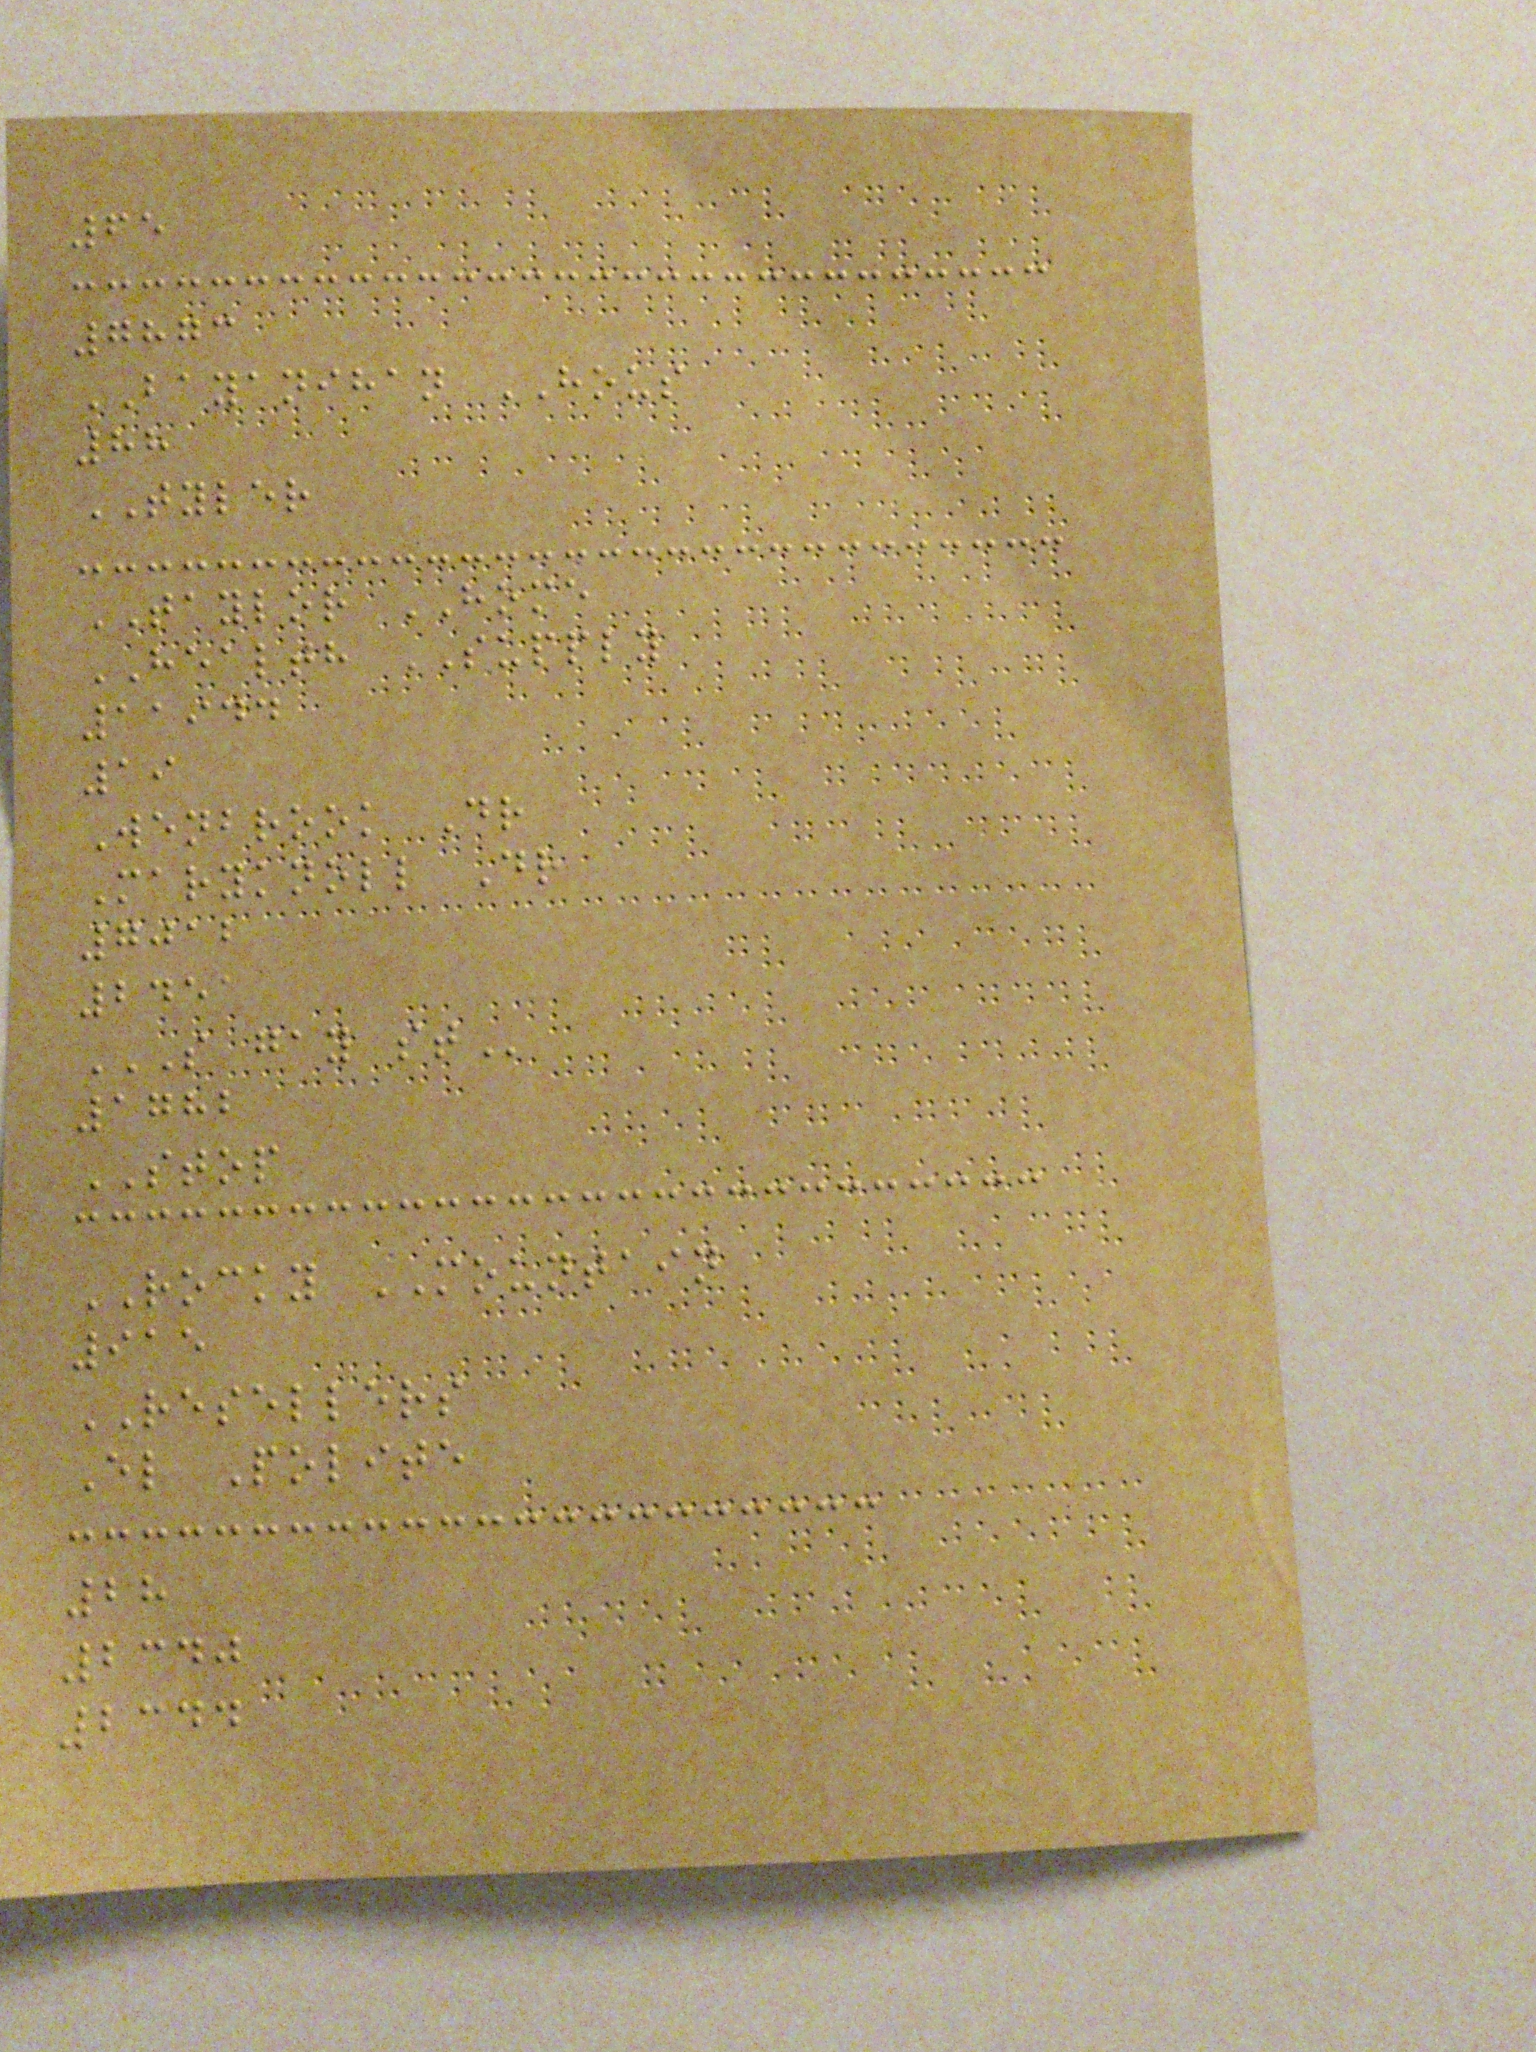65
7873
BAYANIHAN HOUS
88
TYLER
TAYLOR HOME
HEALTH SUPPLY
11944
19
Wenbrook Dr
Maryknoll Dr
7012
2451
S GAY ST
1782
STOP
ROCKY MOUNTAIN
915
RESELLERS
El Polite
28
2340
2344
